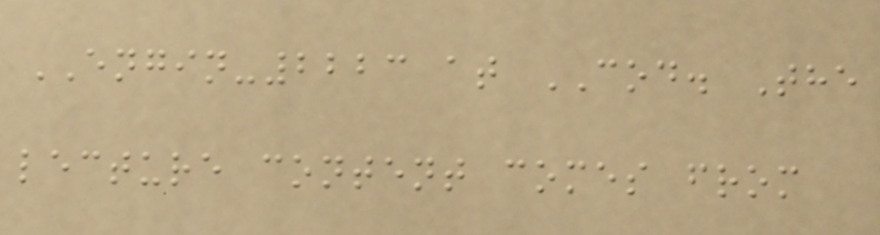ENGIN-2223 at COD. The
lecture content comes from
